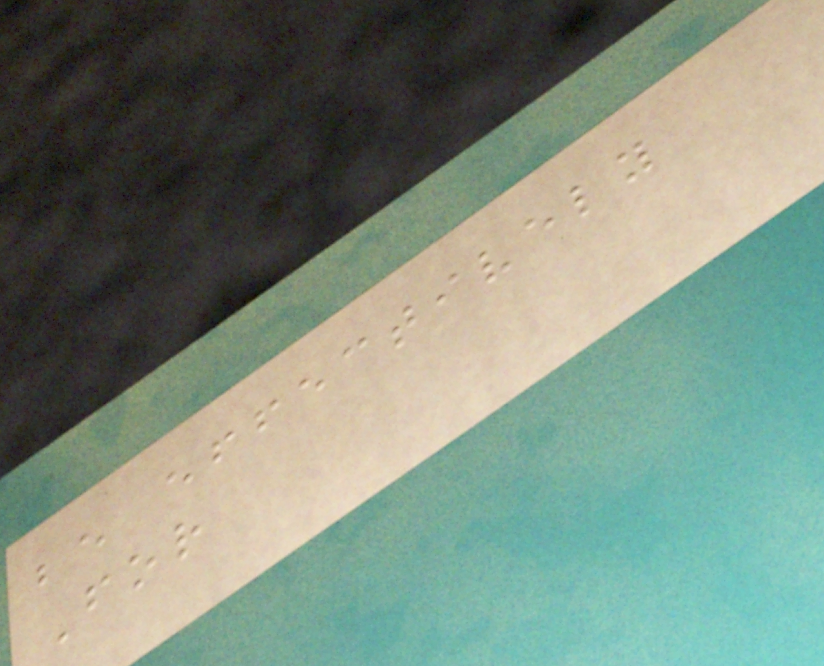be effectively
For
